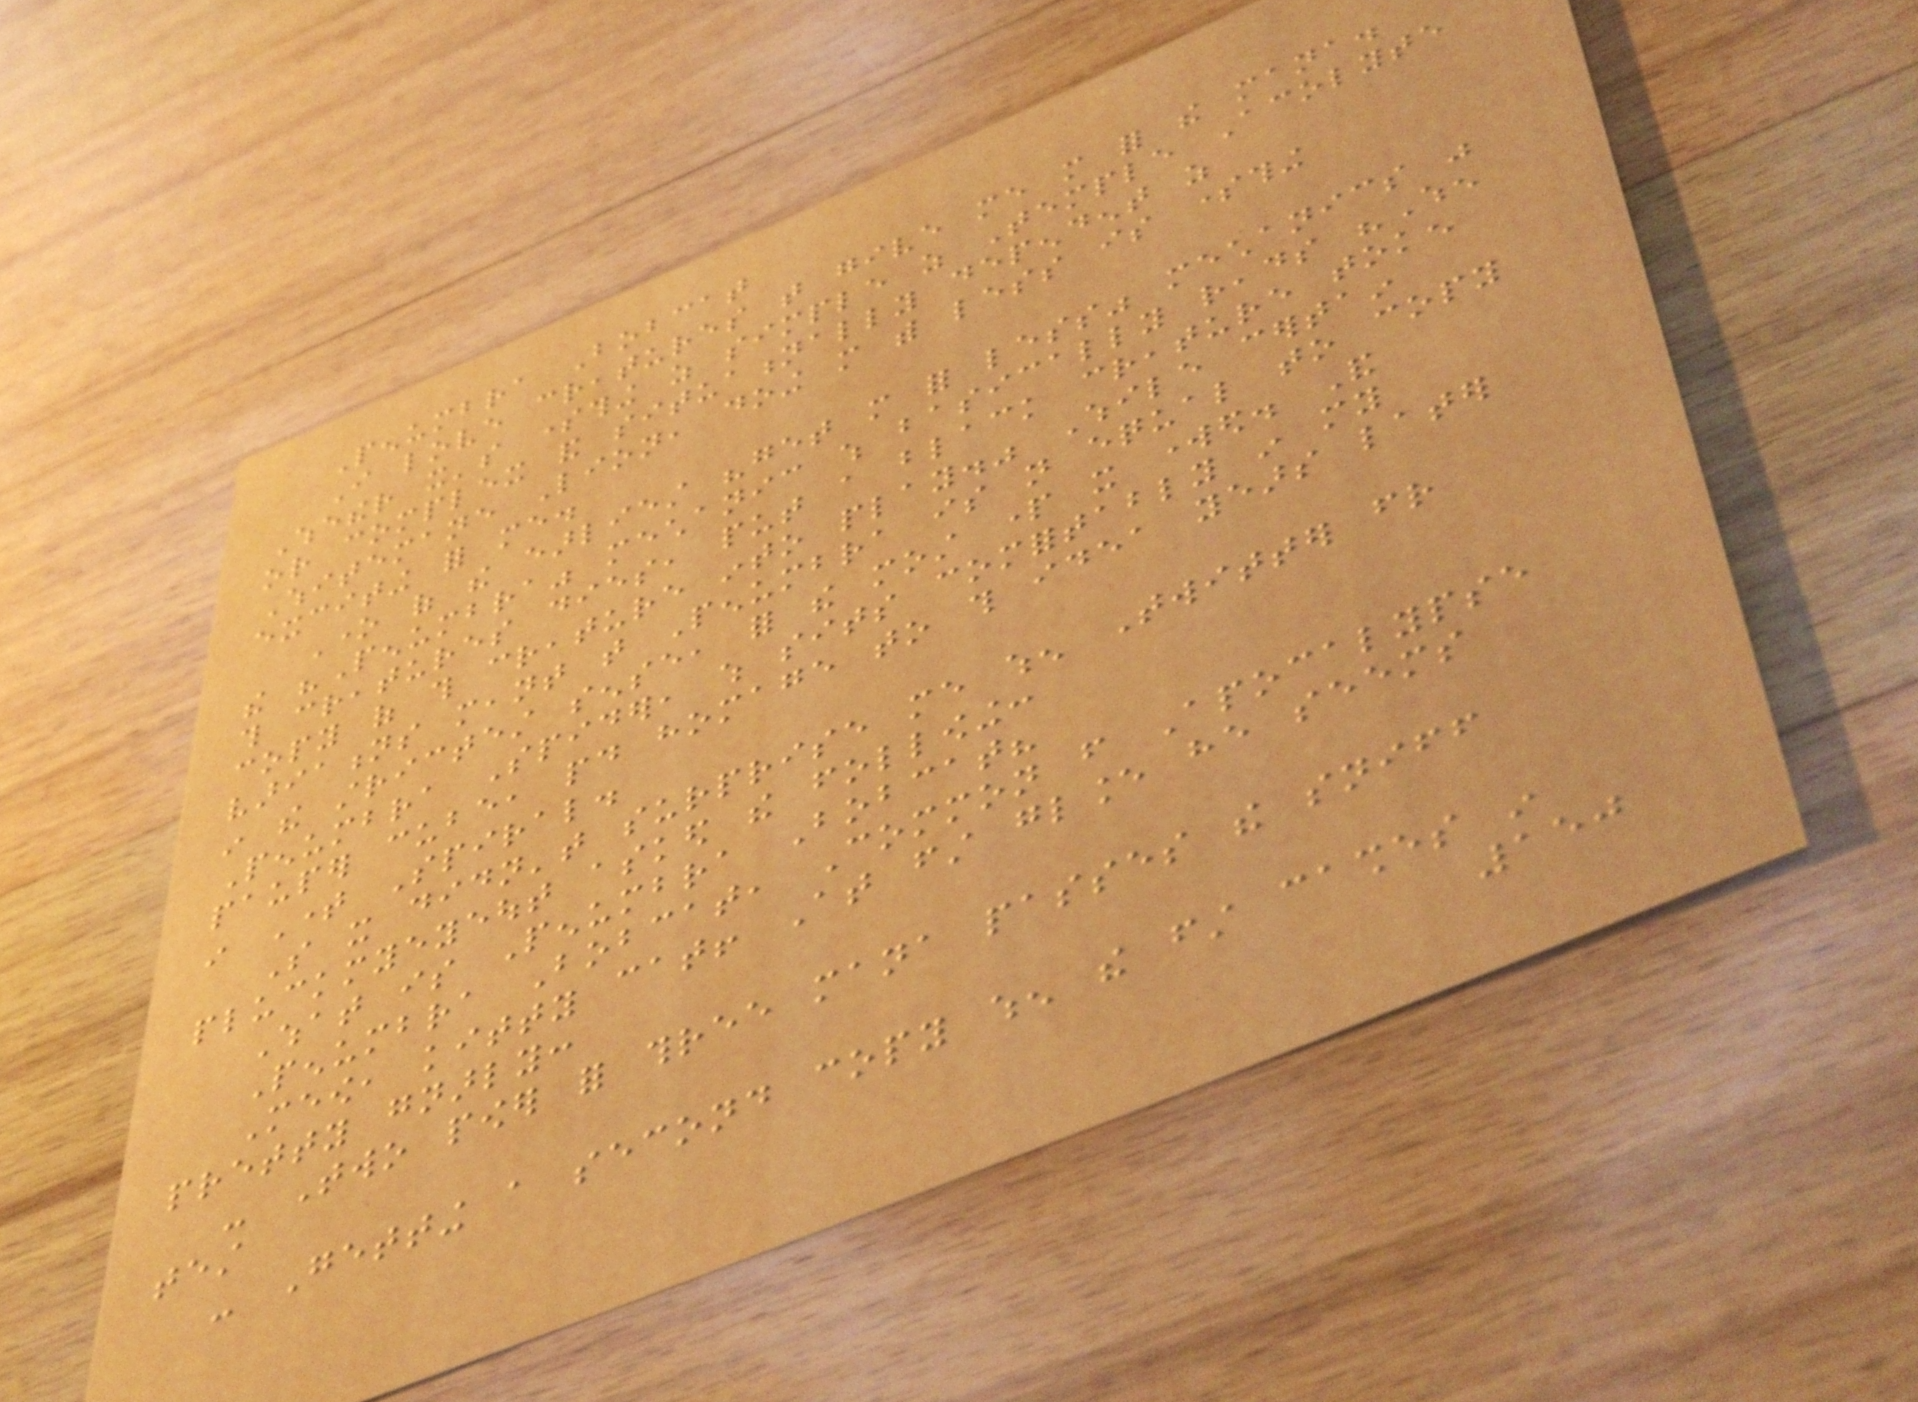Penumbra Bobcat
I love creatures that give me more for the mana.
Whether it's something as simple as Temple Acolyte
or complex and situationally dependent as
Whitemane Lion, doing more with less is something
exciting for me.
One of the earliest "get more for less" mechanics was
the "Penumbra" mechanic which basically reads "When
this creatures dies, put a black creature token
copy of this creature into play." While certain
variations meant that Penumbra is not equal to copy
in the strictest sense, for the most part it worked. And
Penumbra Spider, which sits comfortably in my
pauper cube, paid homage to this idea years later
in Time Spiral.
So it didn't surprise me when Twitter friend
pluckmyeyeout asked the following:
What is Penumbra Bobcat?
Penumbra Bobcat, Common from Apocalypse
Meow, kitty cat! At first glance he seems
pretty gnarly:
- Two power for three mana passes the sniff
test
- Getting a second copy when the first cashes in
150
